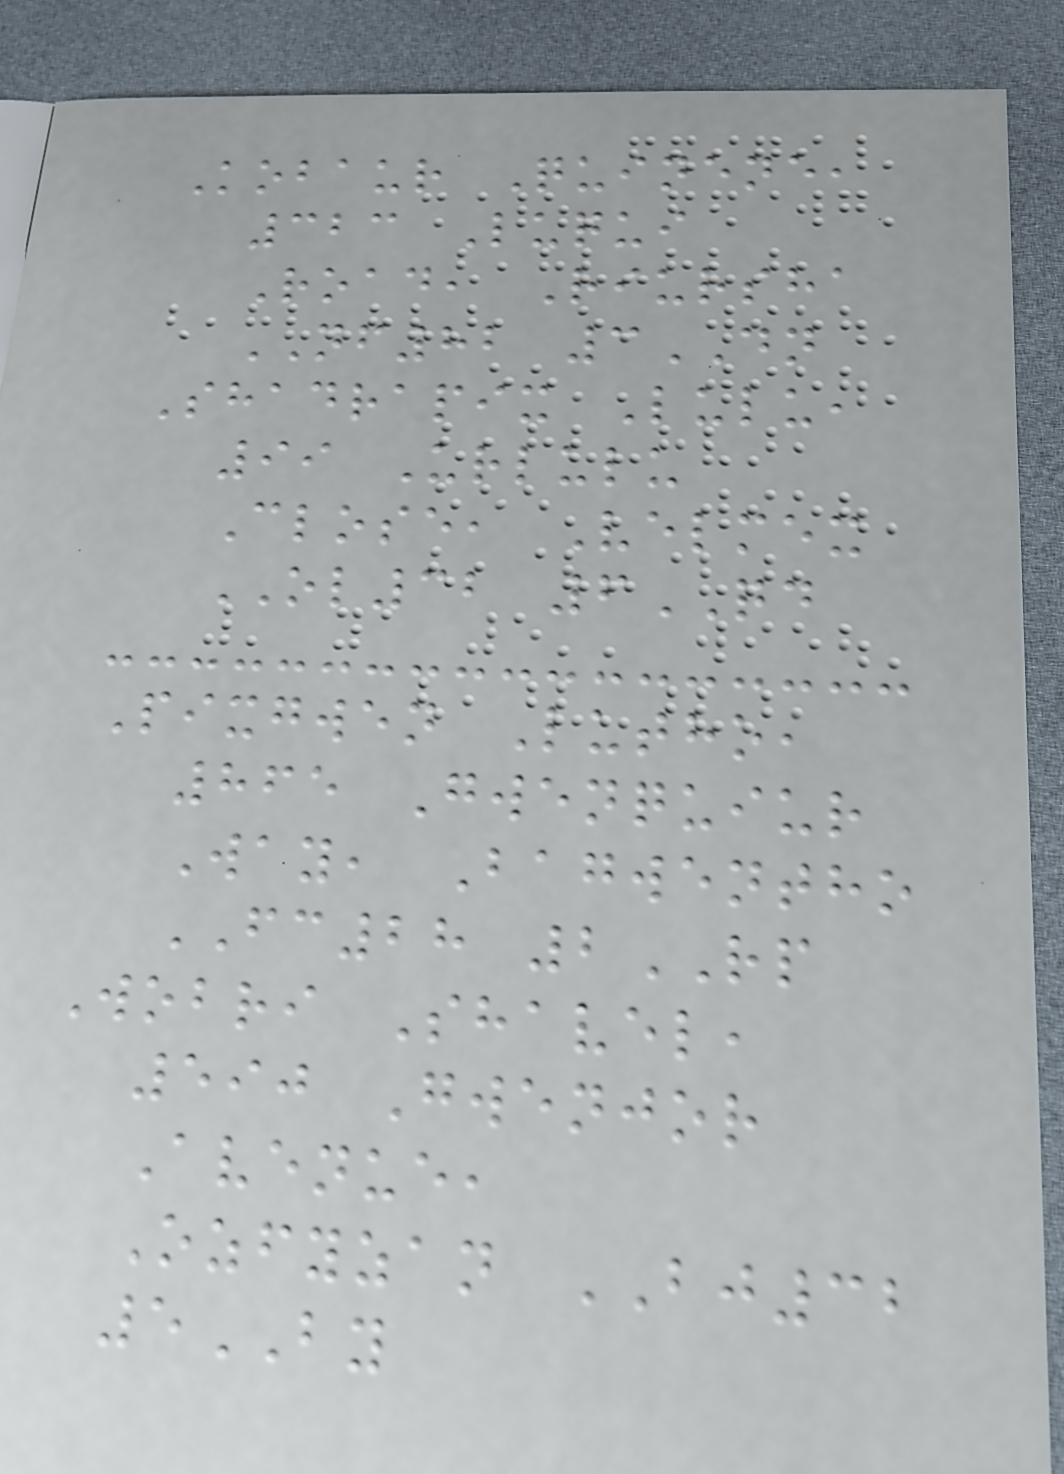Kobaur Quinene,
323 Luqui
Road, Riursha
NF82 3DN
Shadrapix Lulu,
99 Urlulu
Close, Velmex
OL32 6QD
Pixgwen Lutho,
865 Gwenquiur
Way, Bagwentho
FC28 2RP
Wobri Shavel,
590 Gwenjor
Avenue,
Ozfyzan BJ32
5BY
